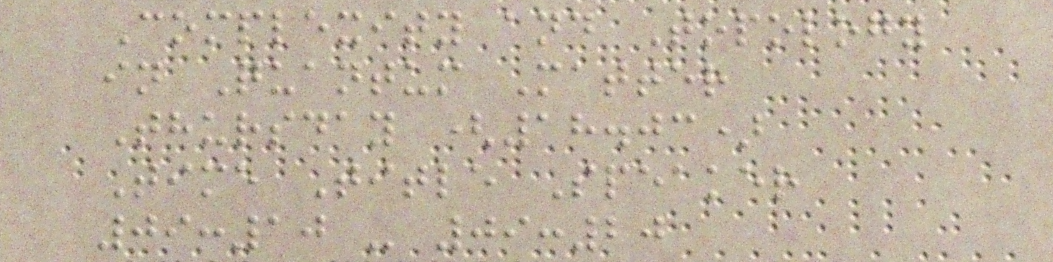Complexity and Topology
in Quantum Matter
Thursday (18.03)
Time Title Speaker
09:10 - 09:20
